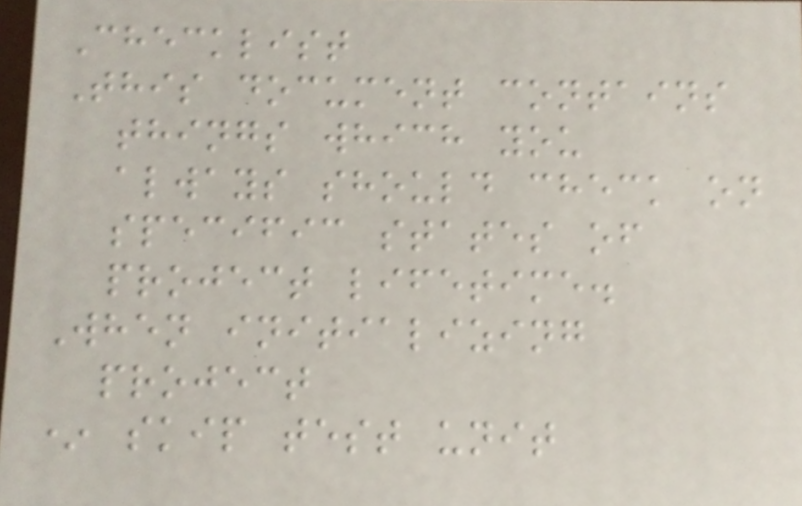Checklist
This document contains
things which you
always should check on
specific states of
project lifetime.
When initializing
project
* skip test unit
